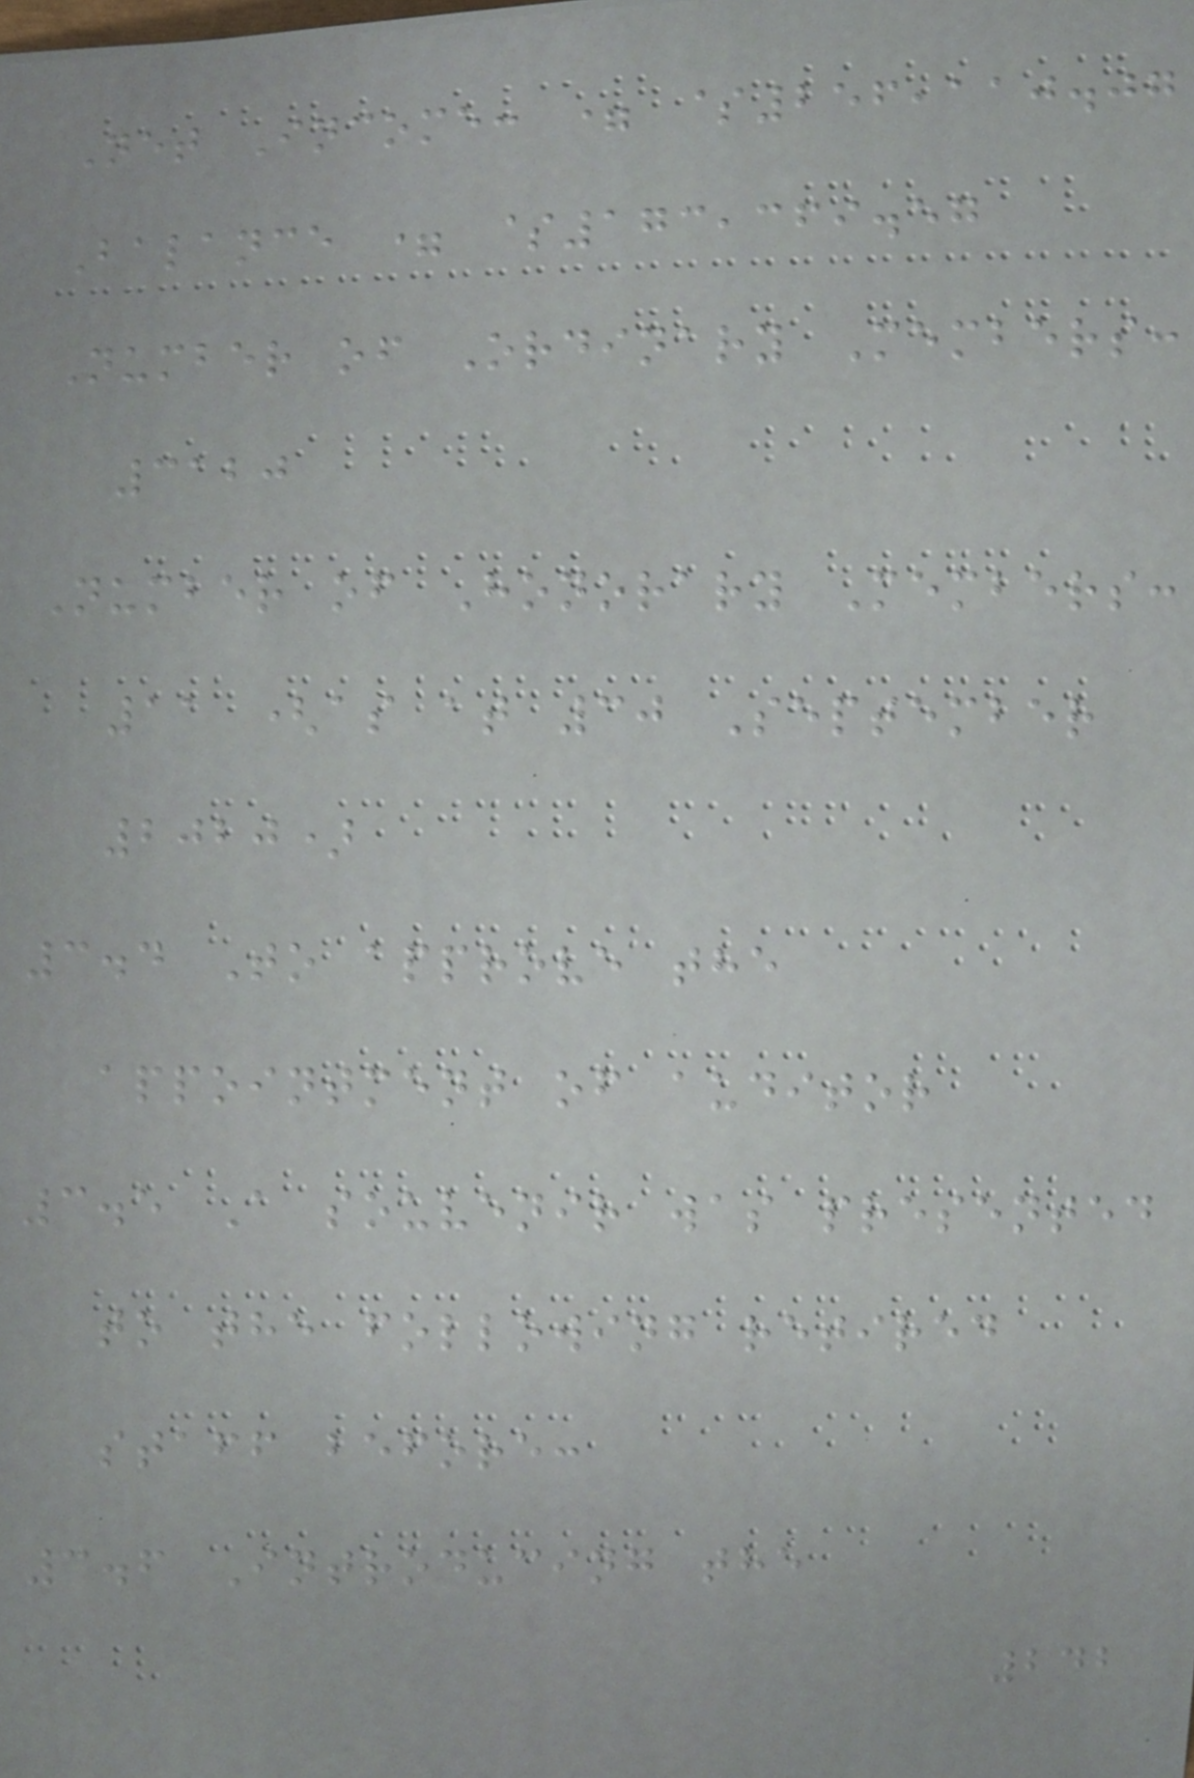Net Income: = $256,110.07
Balance = $173,369.57
Number of Ordinary Members:
3120
Number of Honorary Members:
11 (as at 30 September
2020)
3.4 To approve the
appointment of auditor
3.5 A souvenir was presented
to the following retired
staff before:
3.6 Introducing the
242
